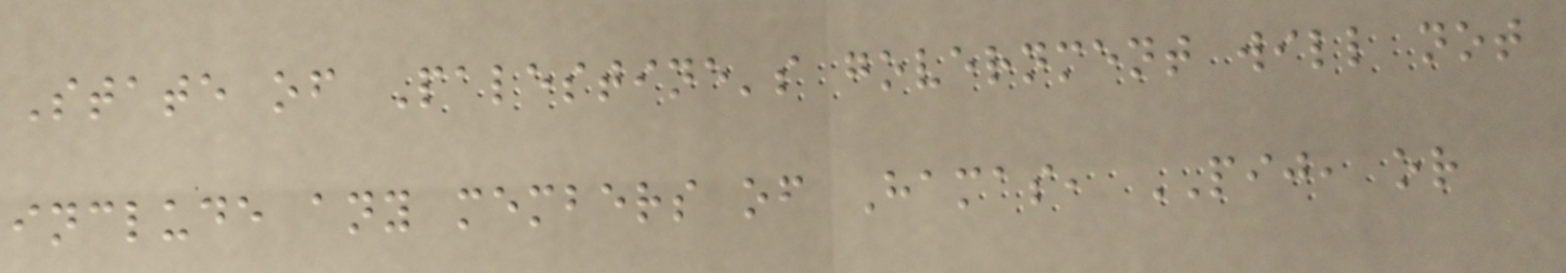State of Palestine's government will not
include any members of Hamas, PIJ, or
